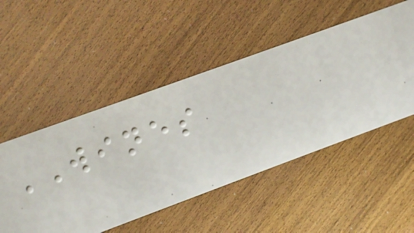WINES
